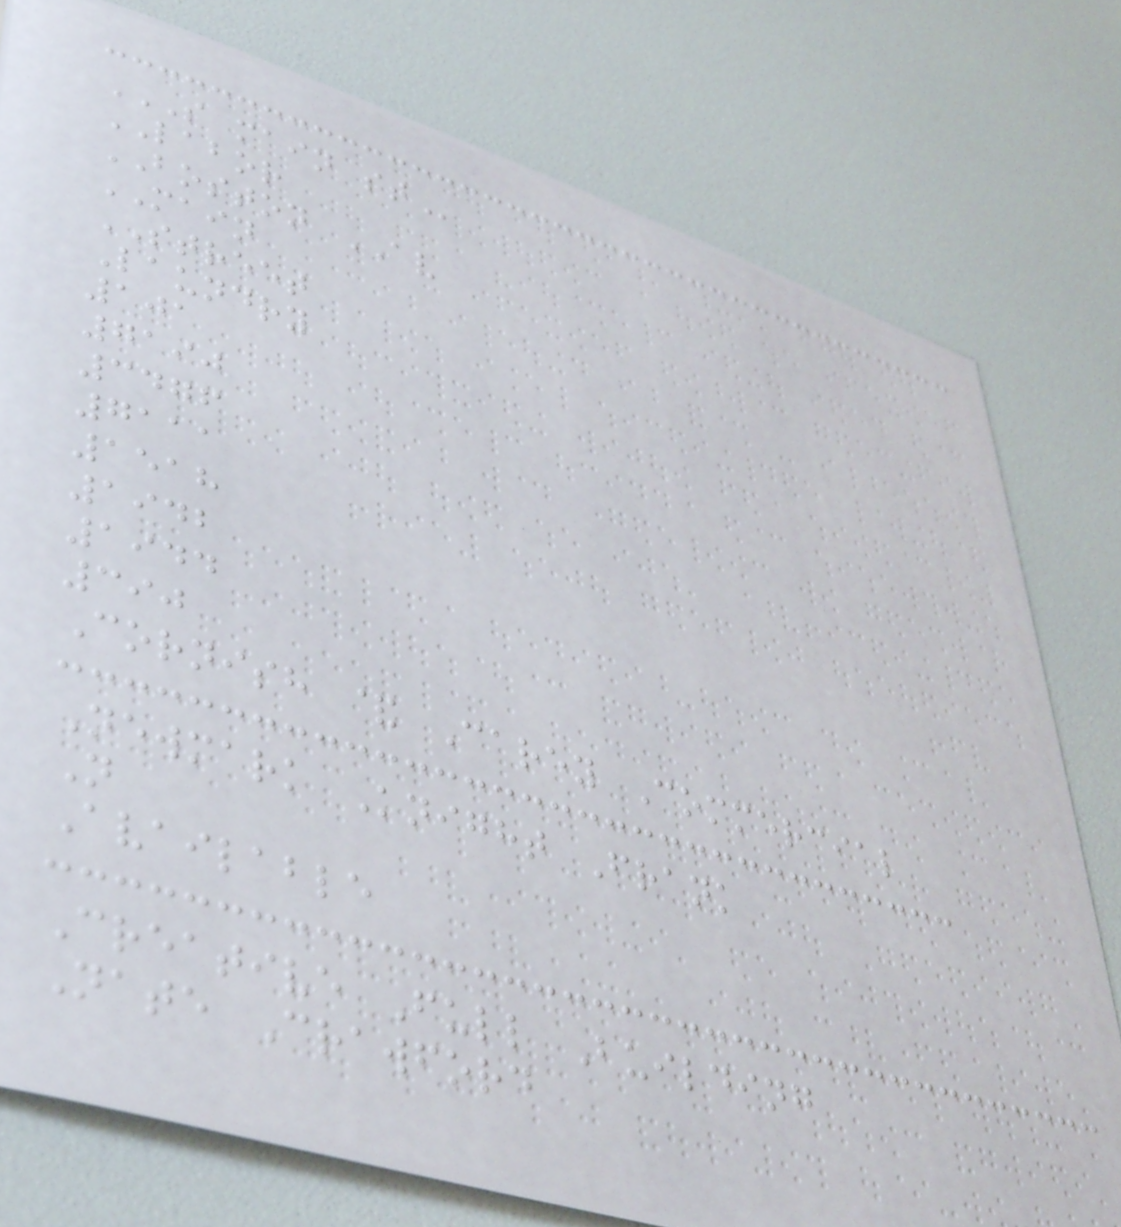S MAIN ST
LABOR
BOSTON AV
MAIN
STREET
Laundry
101
7190
3476
7111
1518
1942
1944
390
Cornish & Carey Commercial
Newmark Knight Frank
N
Available
Creative Full Building
Nate Crawford
